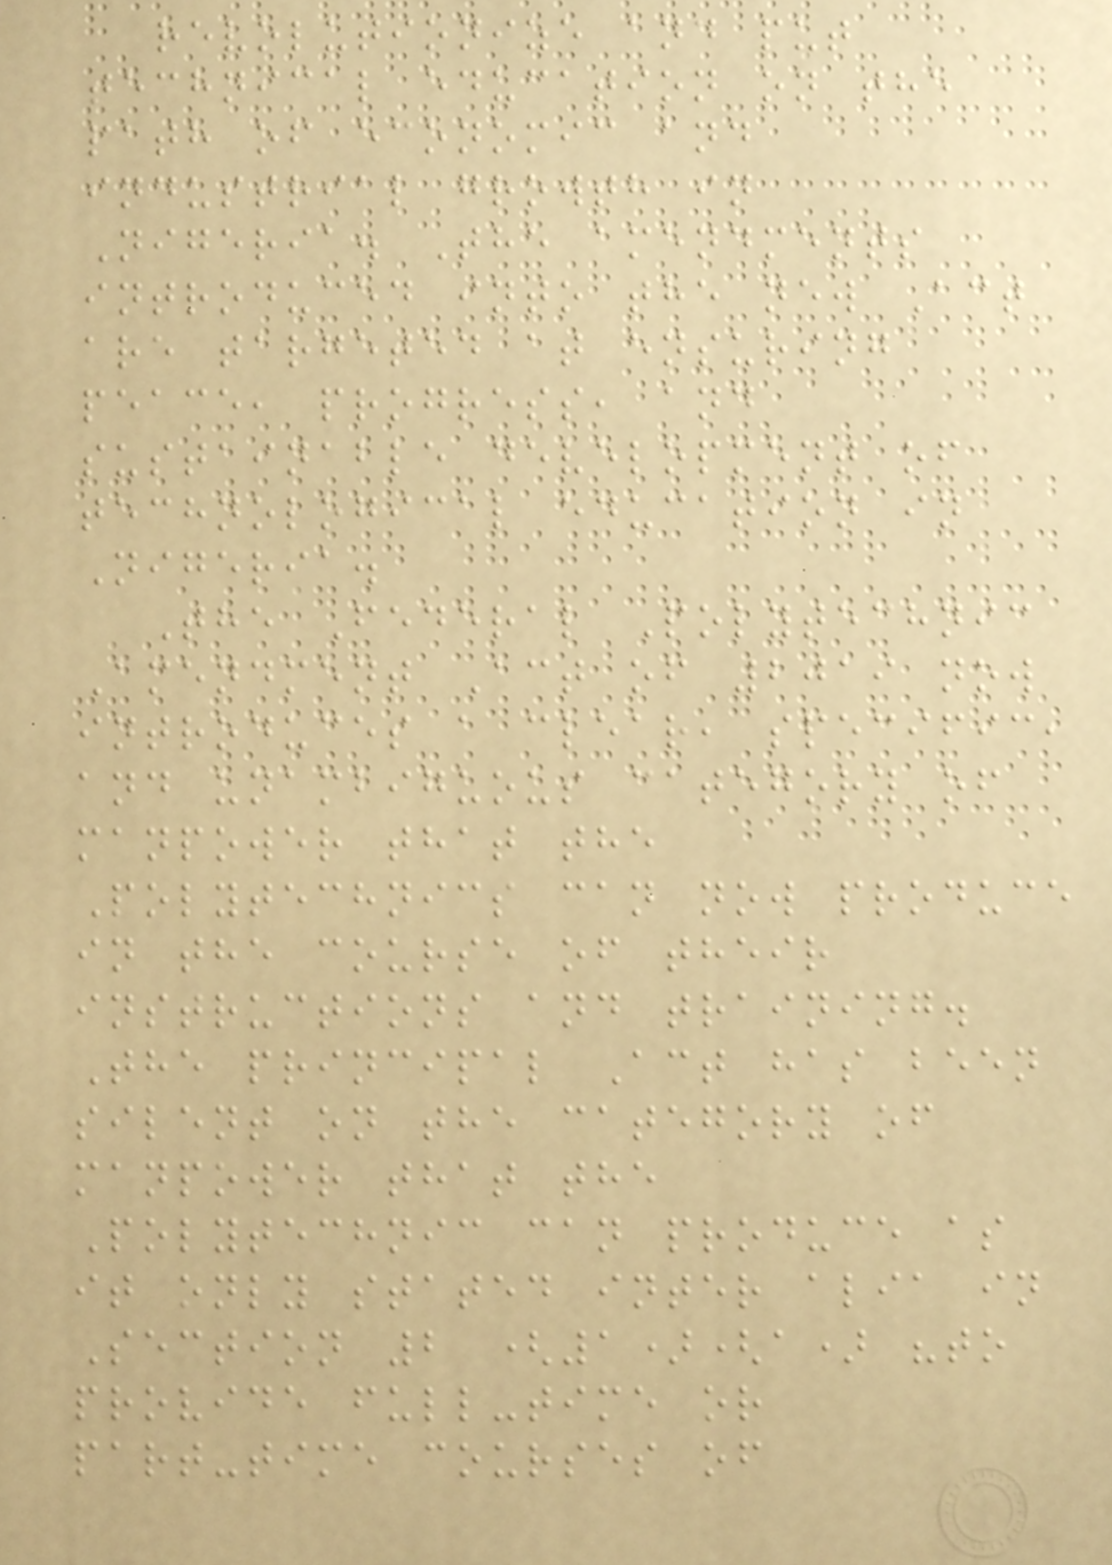revolutionize and put
technical education on the
path of economic and
industrial growth in
Nigeria. The amendments
introduced into the new Act
are targeted at ensuring
peace, progress, and
sustainable development of
technological education in
Nigeria.
The Federal Polytechnic
Amendment Act of 2019 now
introduces a clear, specific,
and unambiguous category of
manpower that the
Polytechnics can now produce
in the course of their
instructions and training.
The principal Act has been
silent on the category of
manpower that the
Polytechnic can produce as
it only stated inter alia in
Section 2 (1)(a) "to
provide full-time or
part-time courses of
